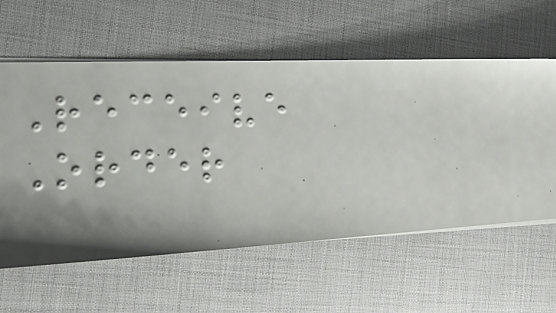Receive
Order
